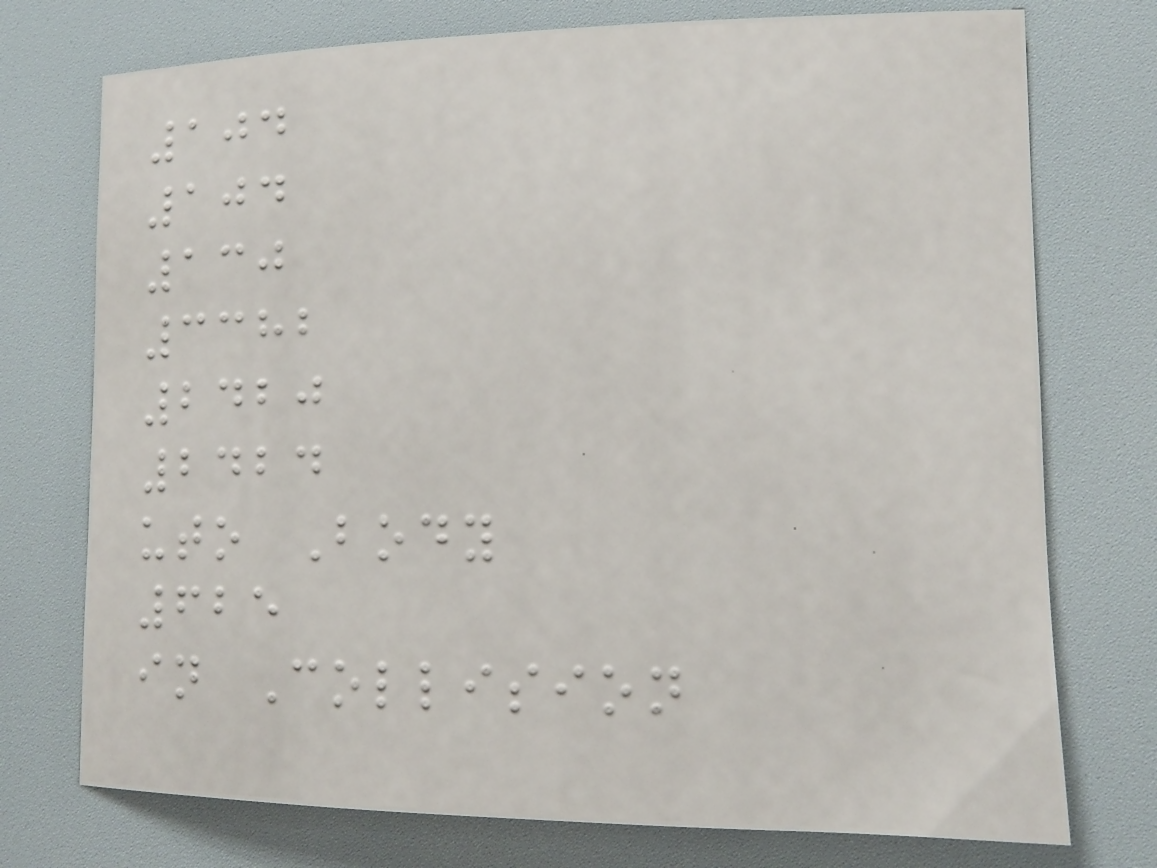104
104
130
3382
2420
2424
uto Body
625
in Collision
